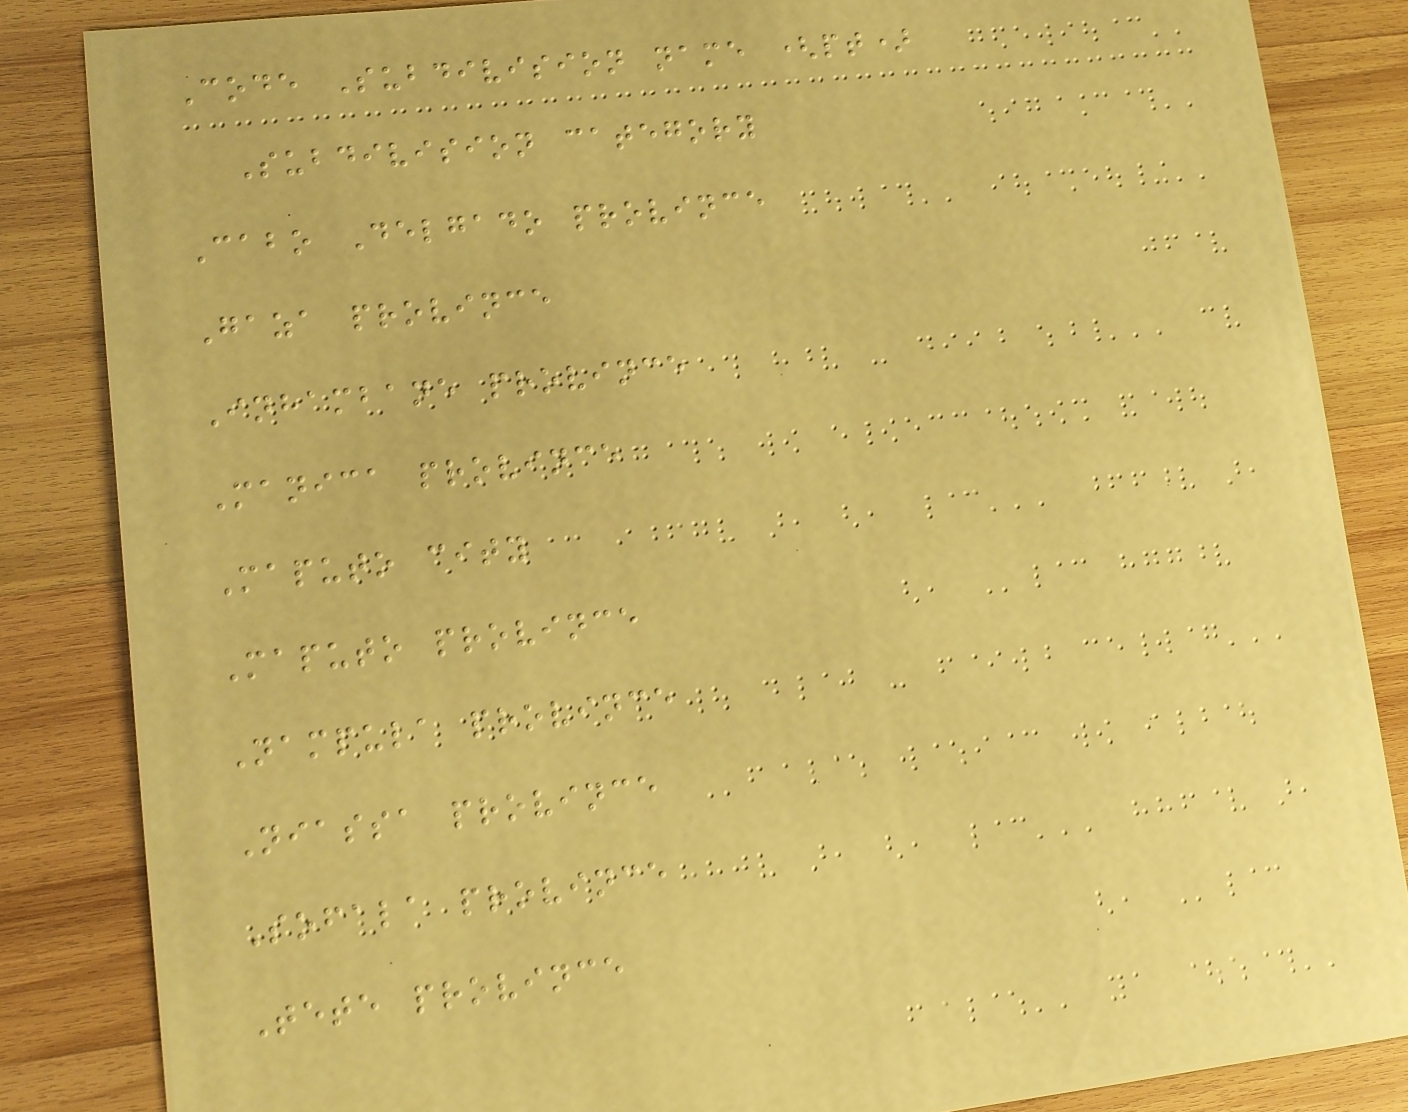Code Subdivision name (pt)
Subdivision category
Cabo Delgado province
Gaza province
Inhambane province
Manica province
Maputo city
Maputo province
Nampula province
Niassa province
Sofala province
Tete province
